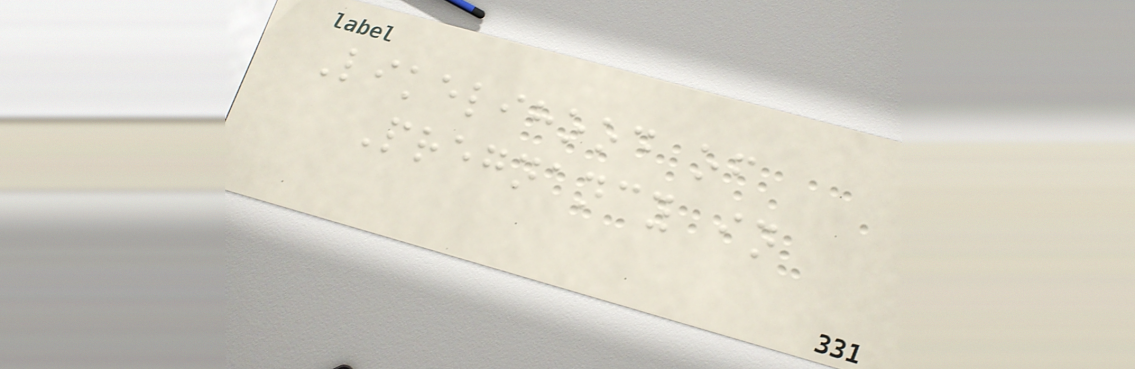Likelihood of
Pregnancy in
